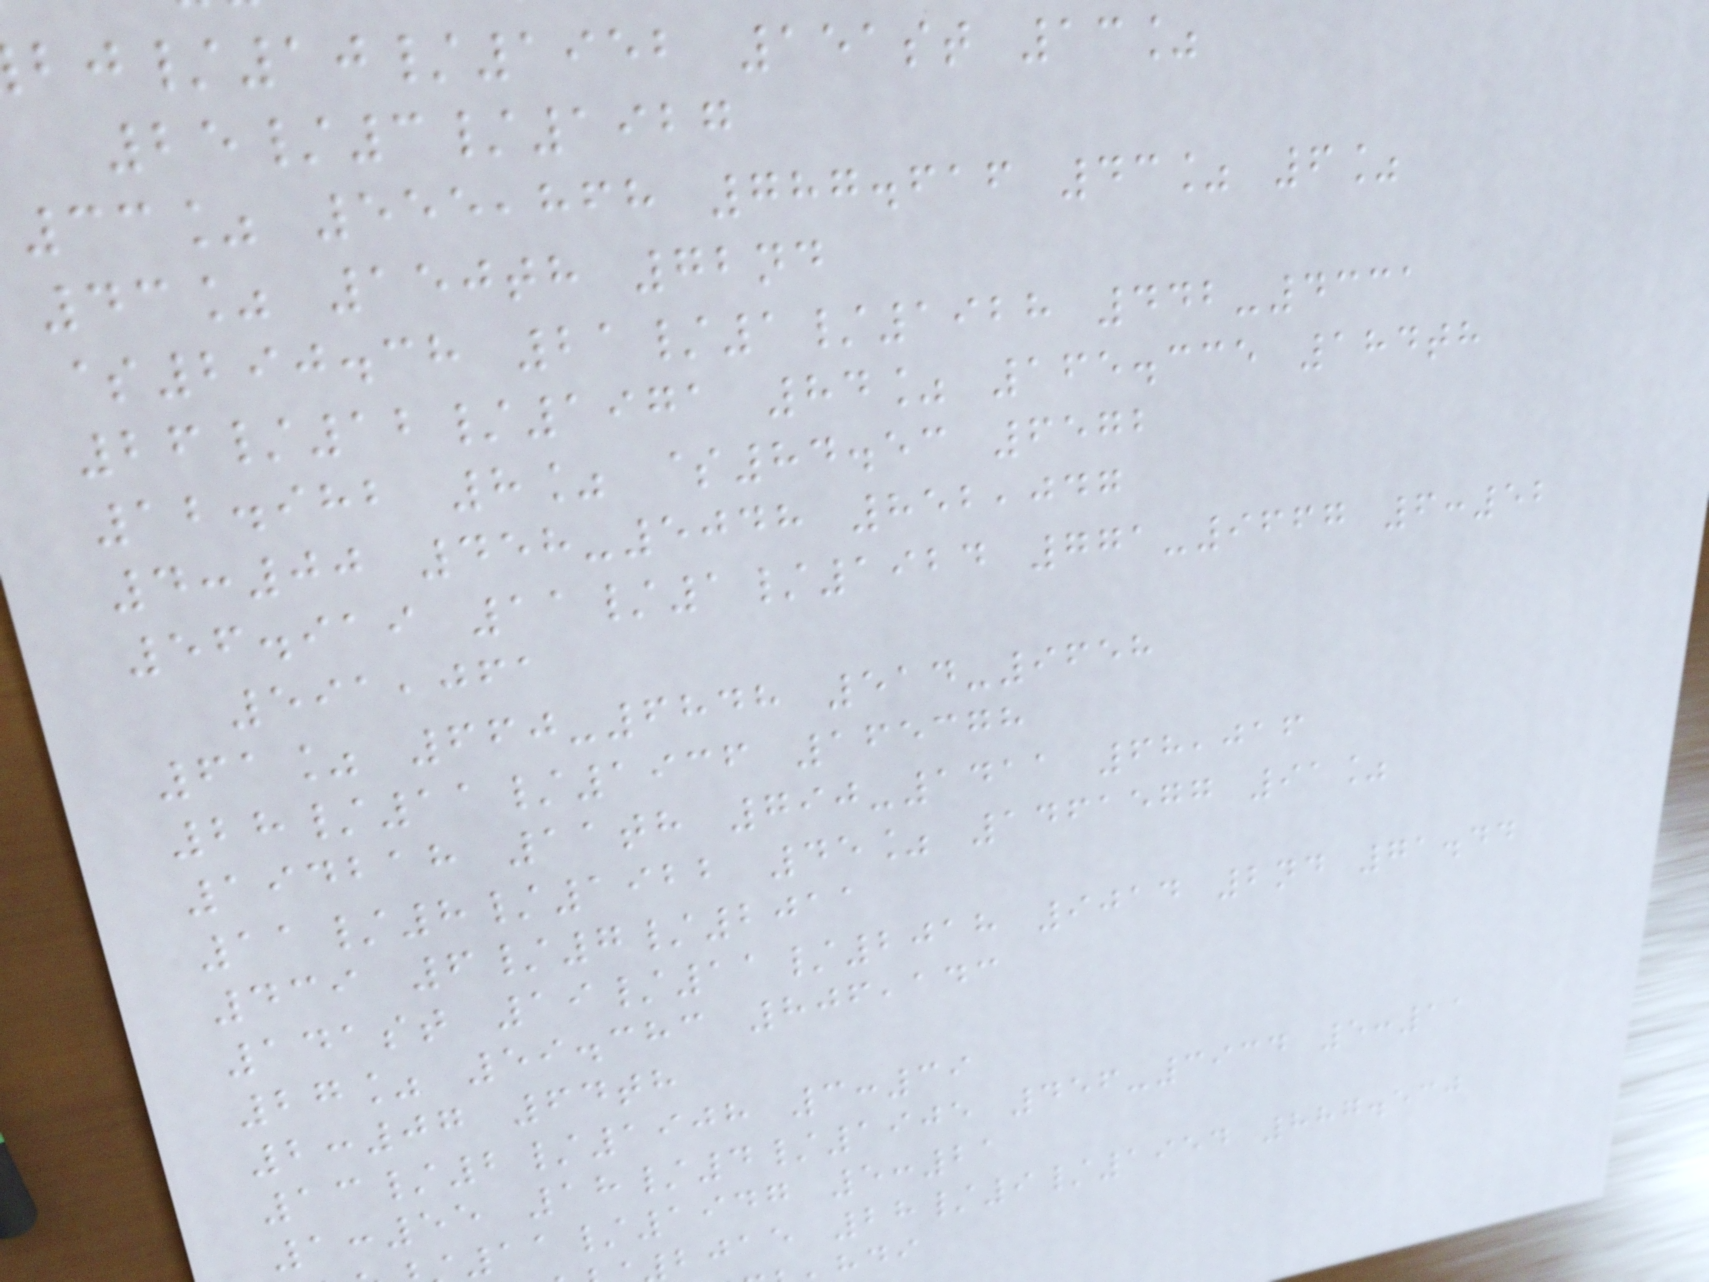/10/1952 151st 13%
25/3/1927
33% 555,868 787.616 43% 6%
43% 150th 72nd
$290.38 21/1/1928 442-4331
26/12/1971 84% 165.335 184th
12.982 8% $84.53 6572
4:00 458-5048 852,047
56.919 11/1/1924 771-9667 6:52
591,061
61% 660-6848 514-9658
28/11/1936 165378
194218 11th 790-1411 68,016
11/8/1922 45% 1461577 91%
439 6/7/2011
141st 19/11/2018 9014 2nd 71.44
27% 59.383 806,143
2:07 64th
13/2/1908 3:39
1:55 18/4/1905 456-3934 5:11
11/1947 5:21
bjae 28/9/1954 887.530
